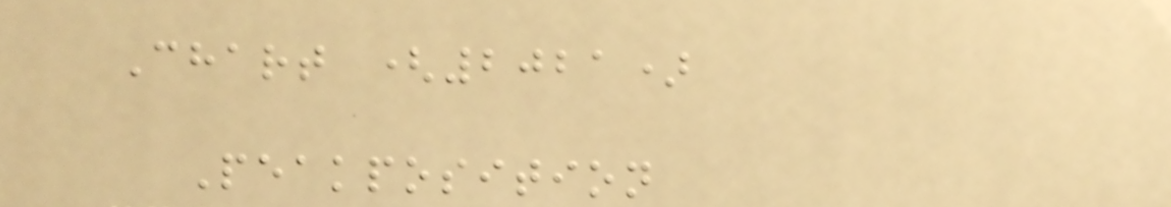Chart (2021)
Peakposition
